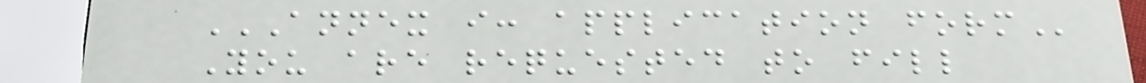ANNEX I: APPLICATION FORM
You are requested to fill
